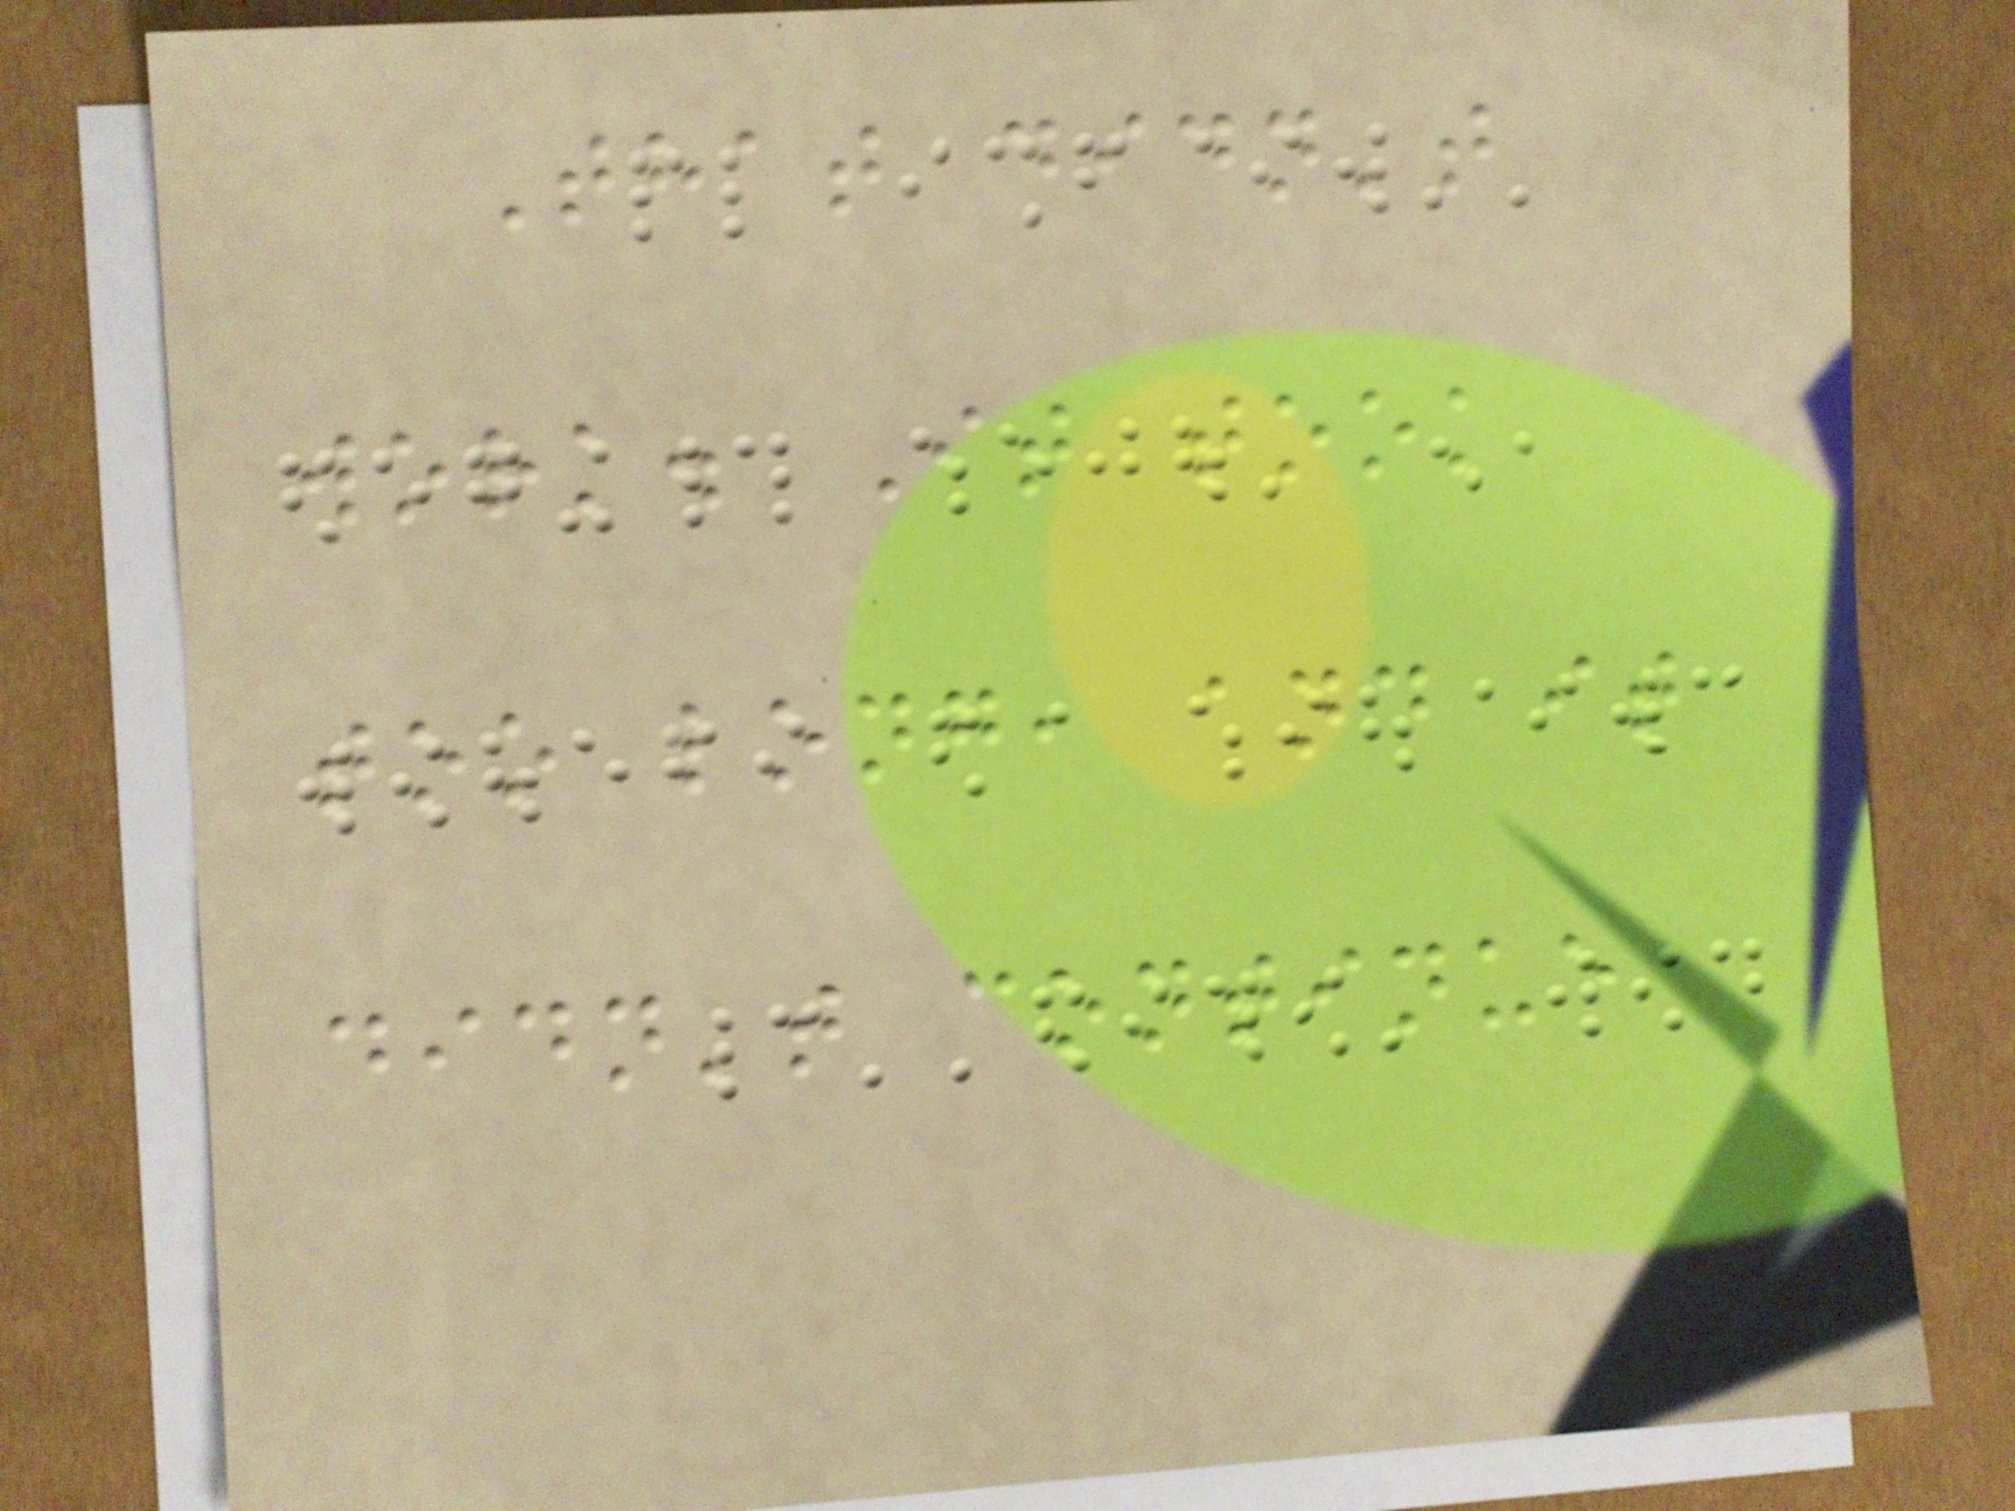That didn't
work. It took
too long, and it
didn't continue
